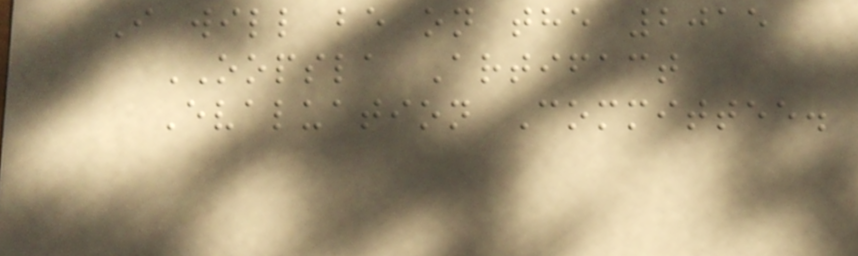I will be on the 2015
OOPSLA Artifact
Evaluation Committee.
